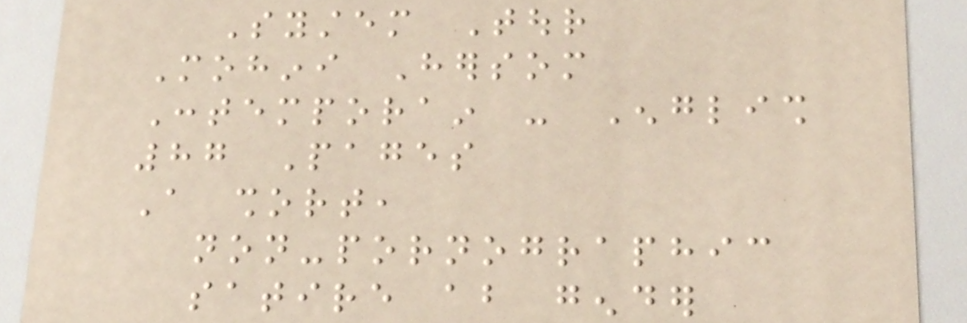System Tour
Mohini Hersom
Contemporain - English
87 Pages
A short,
non-pornographic
satire about gender
